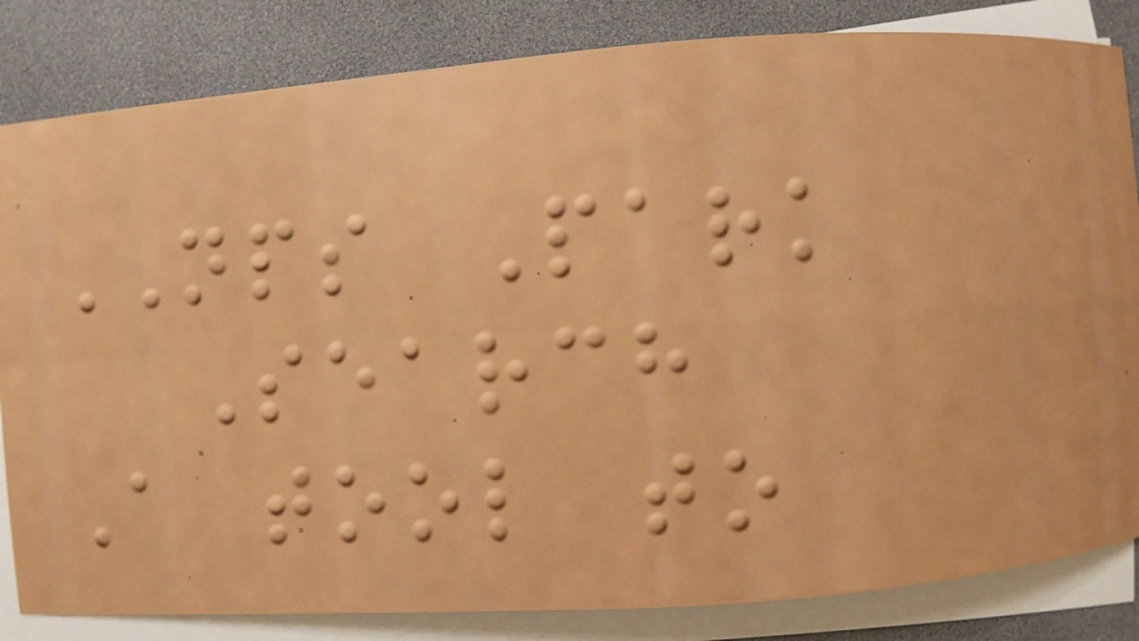NPS Park
Search
A tool to
